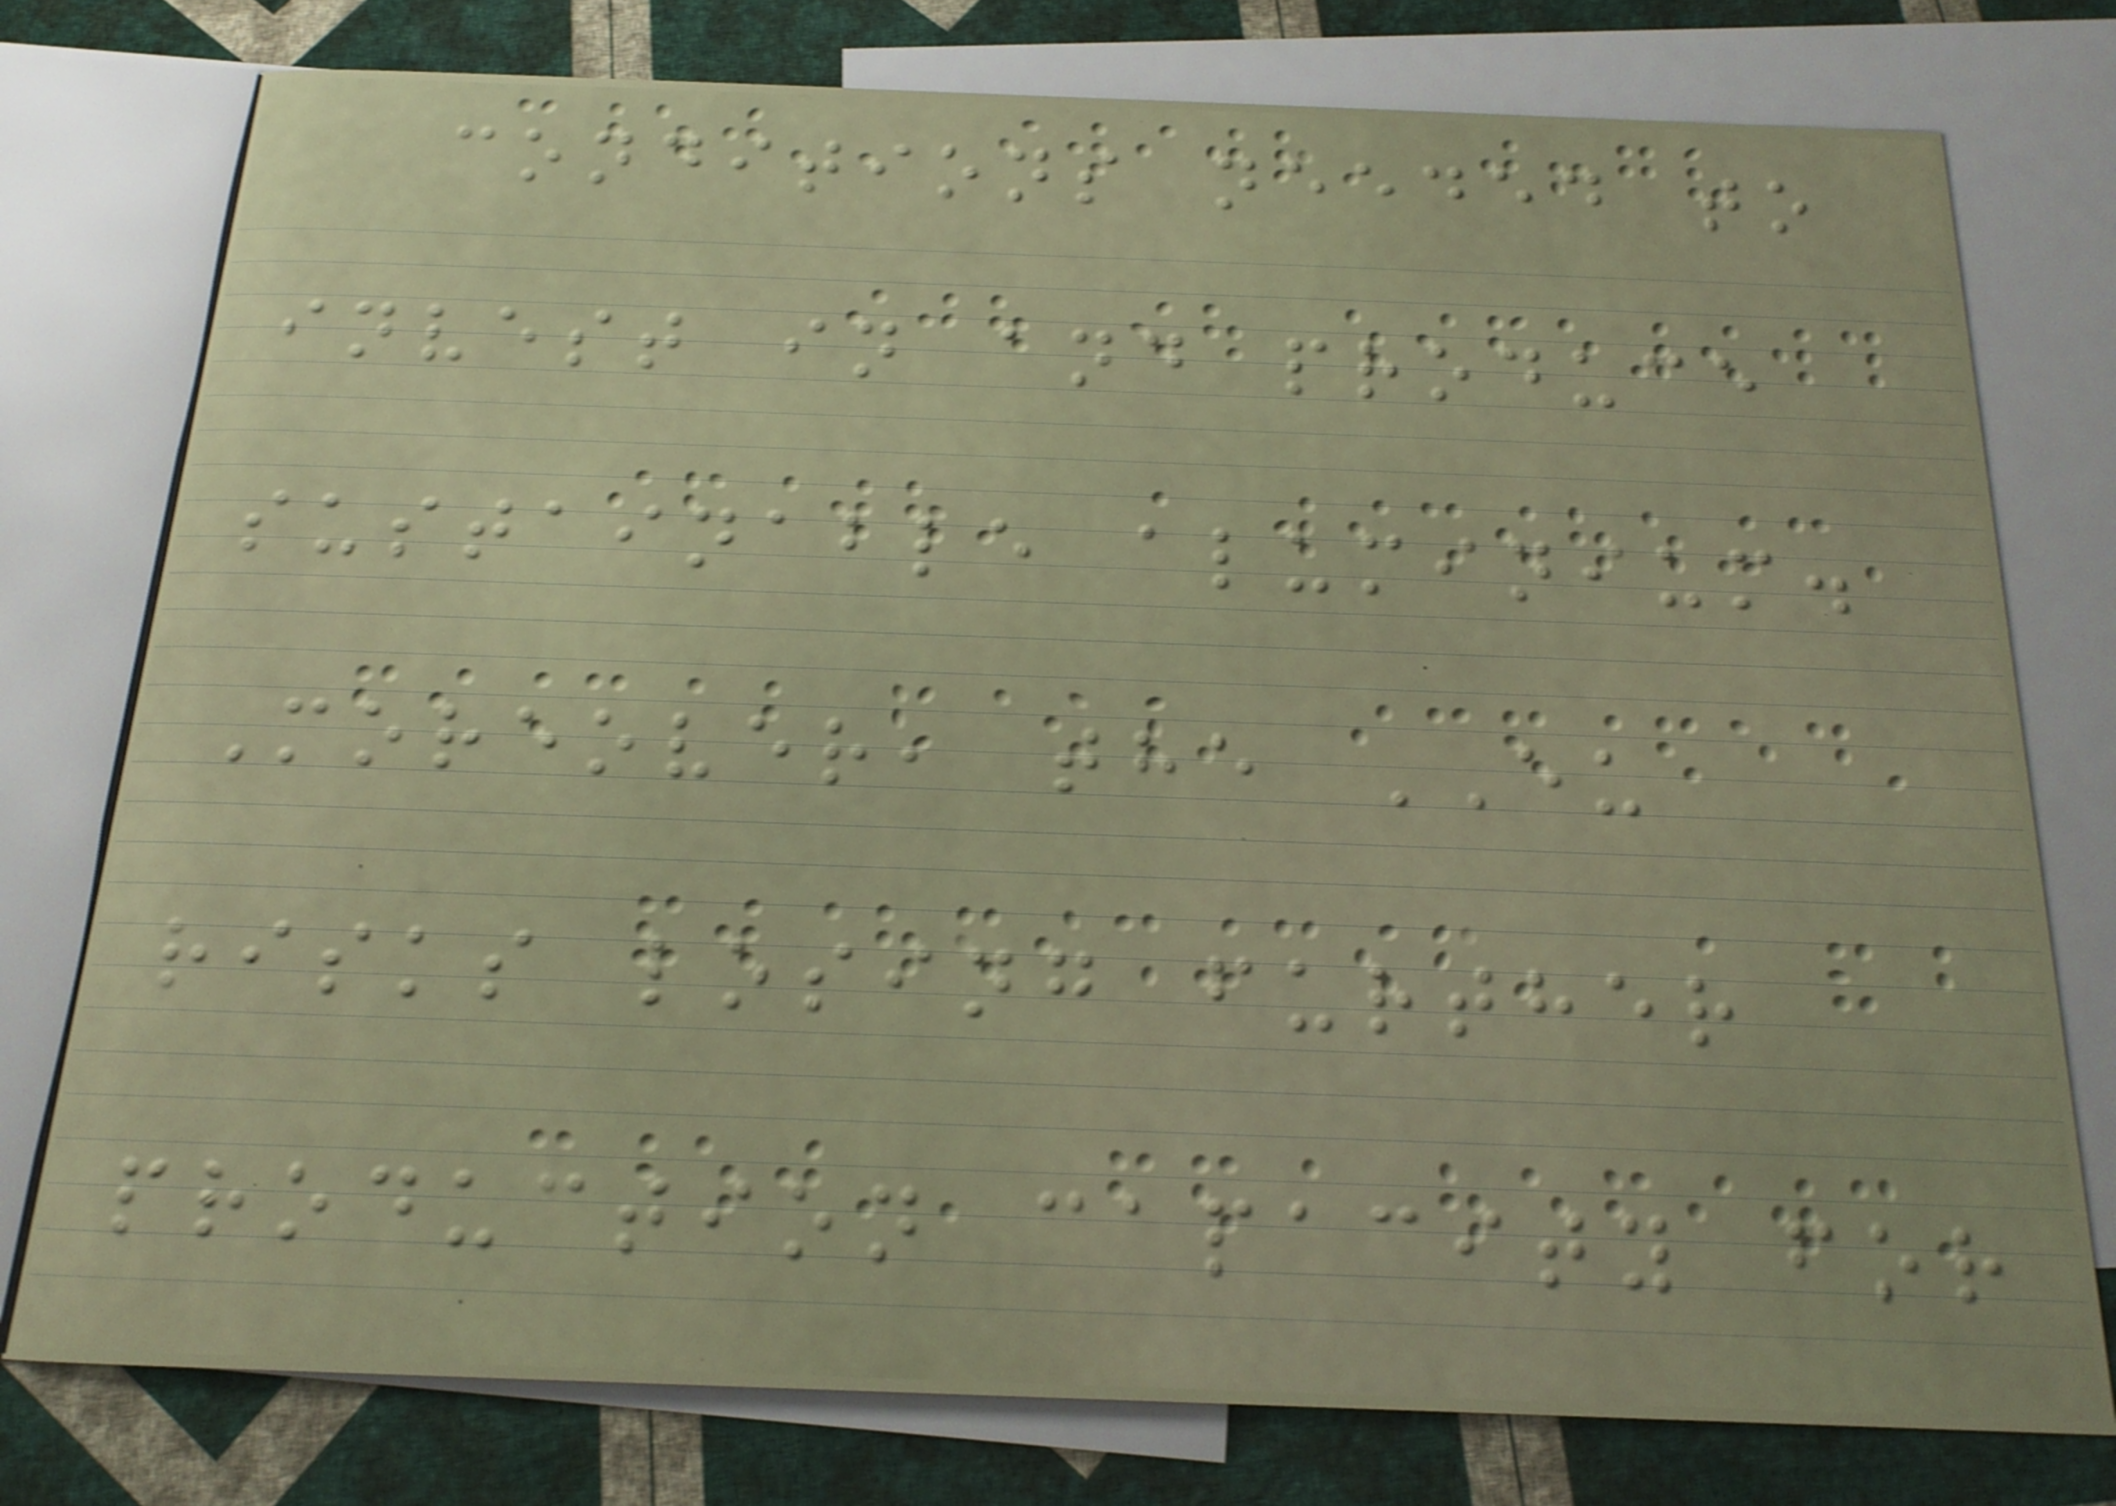conditions needed to
invest in and produce
sustainable aluminium.
Moreover, the EU
risks losing further
production capacity for
